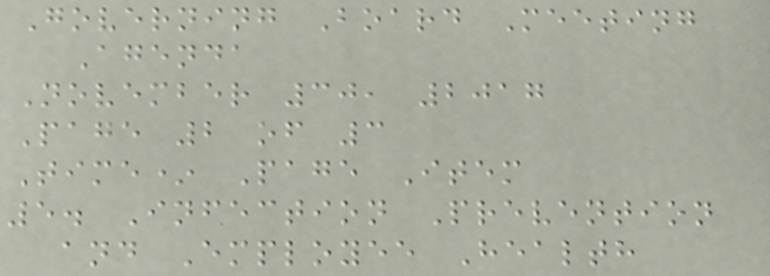Governing Board Meeting
Agenda
November 30, 2017
Page 2 of 3
Time* Page Item
5. Infection Prevention
and Employee Health
